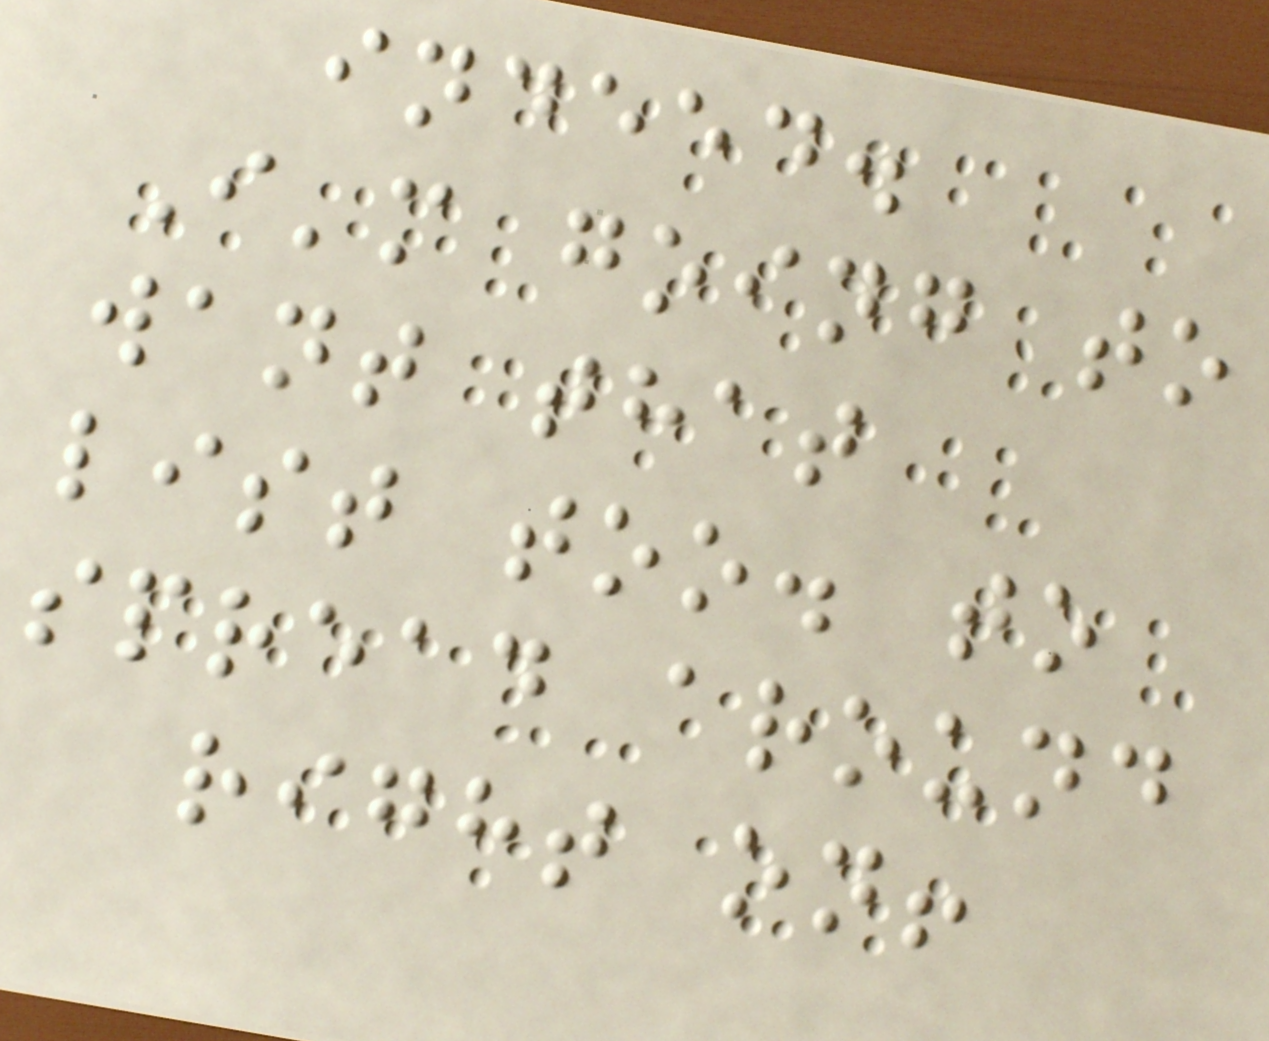indeed.
I'm going to
want that
list too. to
spread around
right on!
